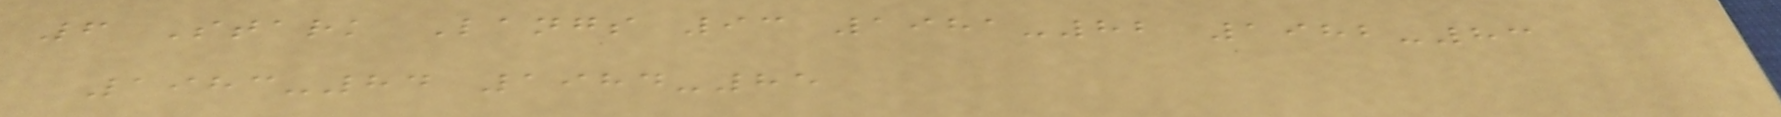6 Stark Langs 93 1981-82 1982-83
1983-84 1984-85
